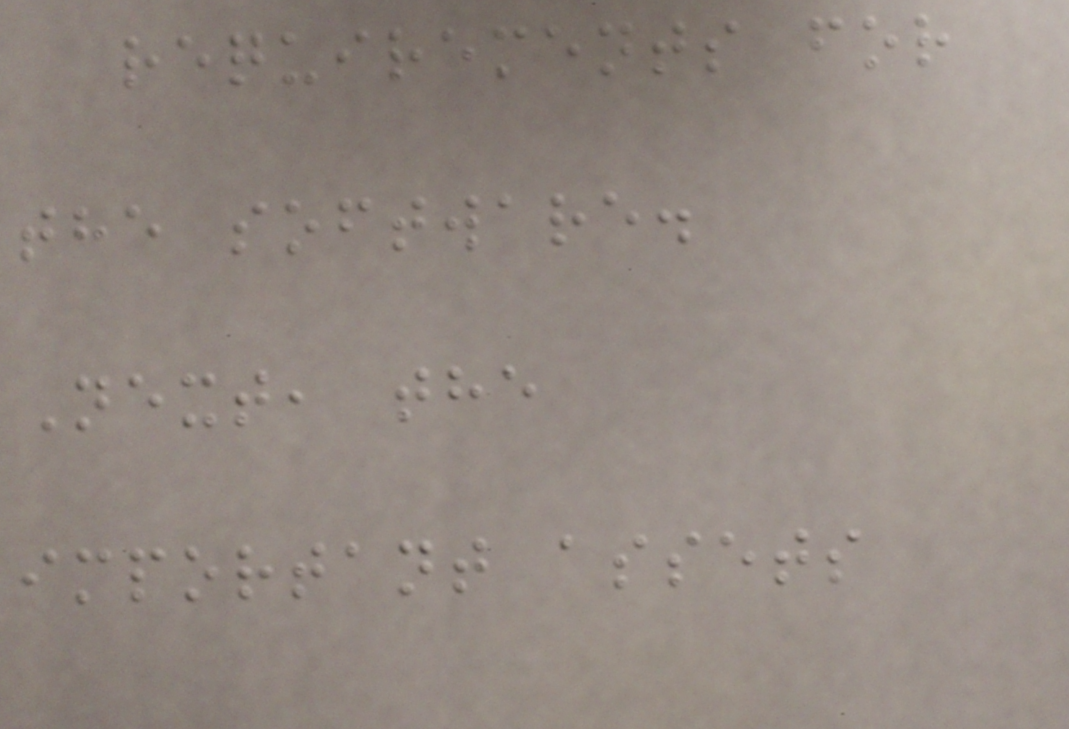requirements for
the software.
Next, the
important assets
